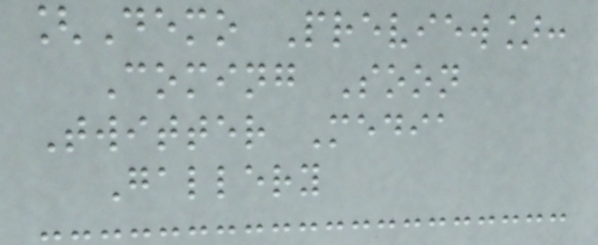[Demo Preview]:
Coming Soon
Twitter Media
Gallery
